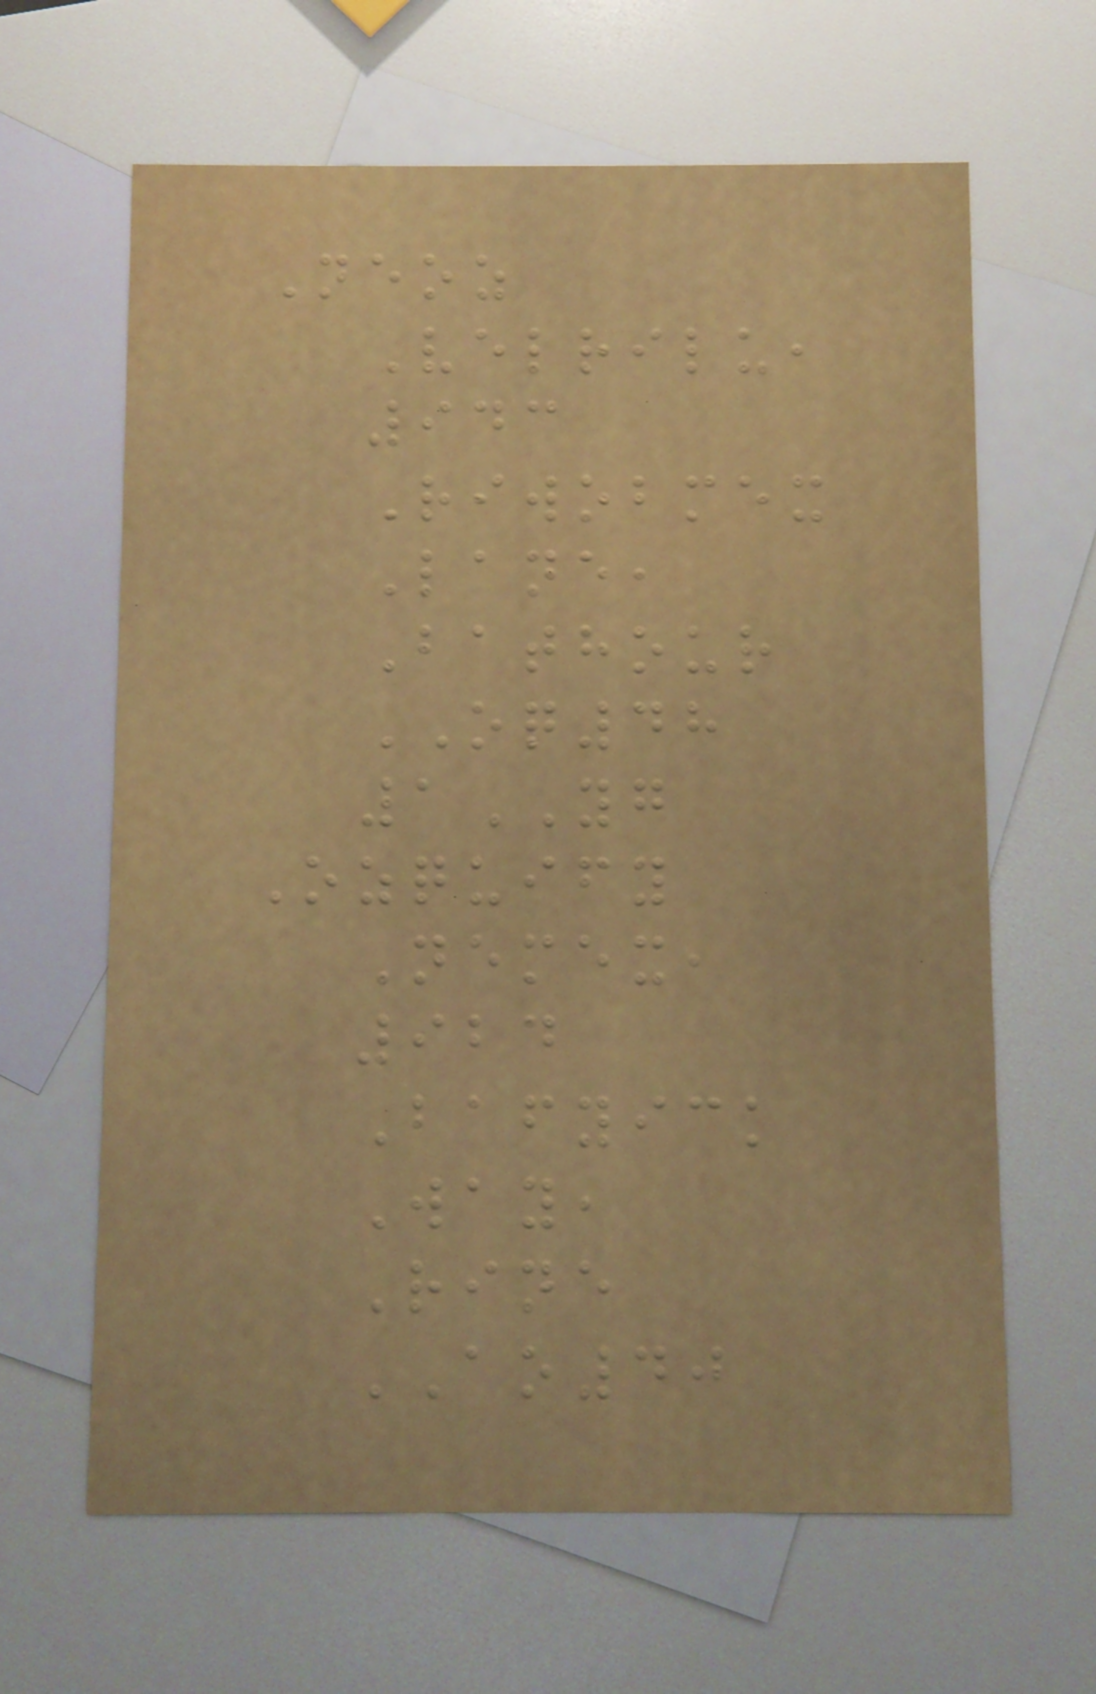Neoz
Velrilu,
943
Riwobmex
Lane,
Bathour
OQ48
1YG
Ozquify
Nemex,
924
Bafyick
Way,
Rine
AO40
